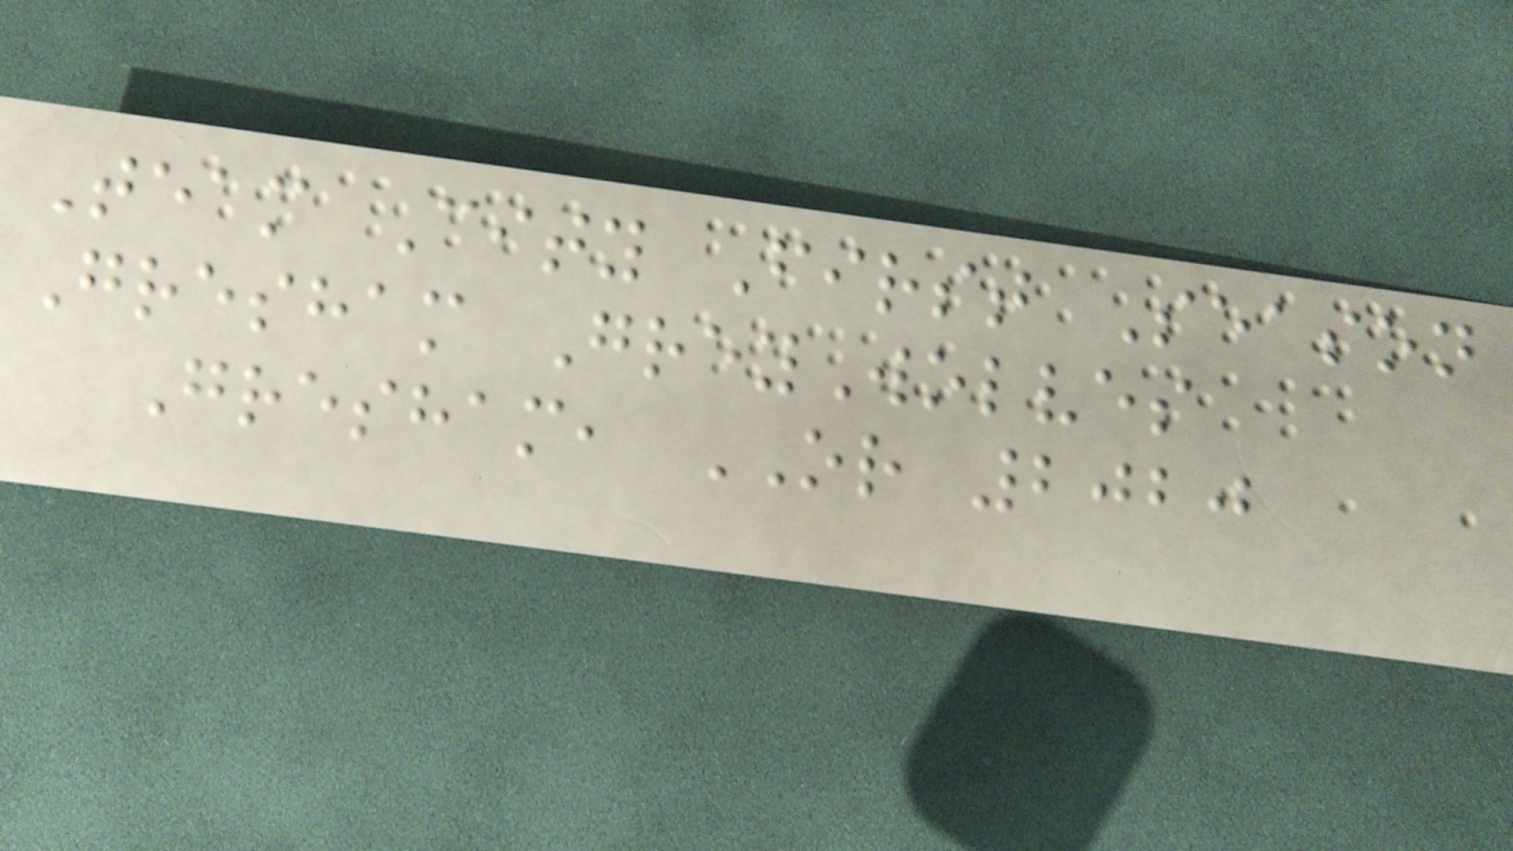Team City First Season
Gresham GreyWolves
Gresham, OR 2020
